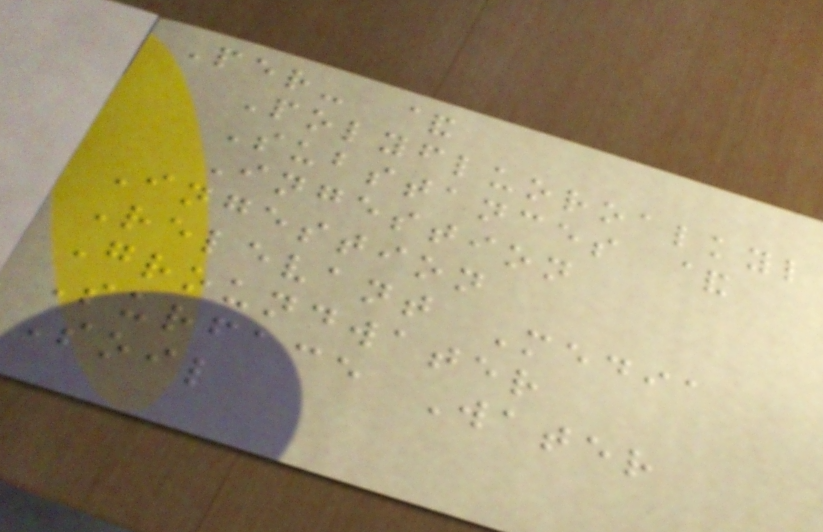Per- &
Polyfluoroalkyl
Substances &
Ingestion
Ingestion
Relevant Media
Groundwater
Surface Water
Soil
